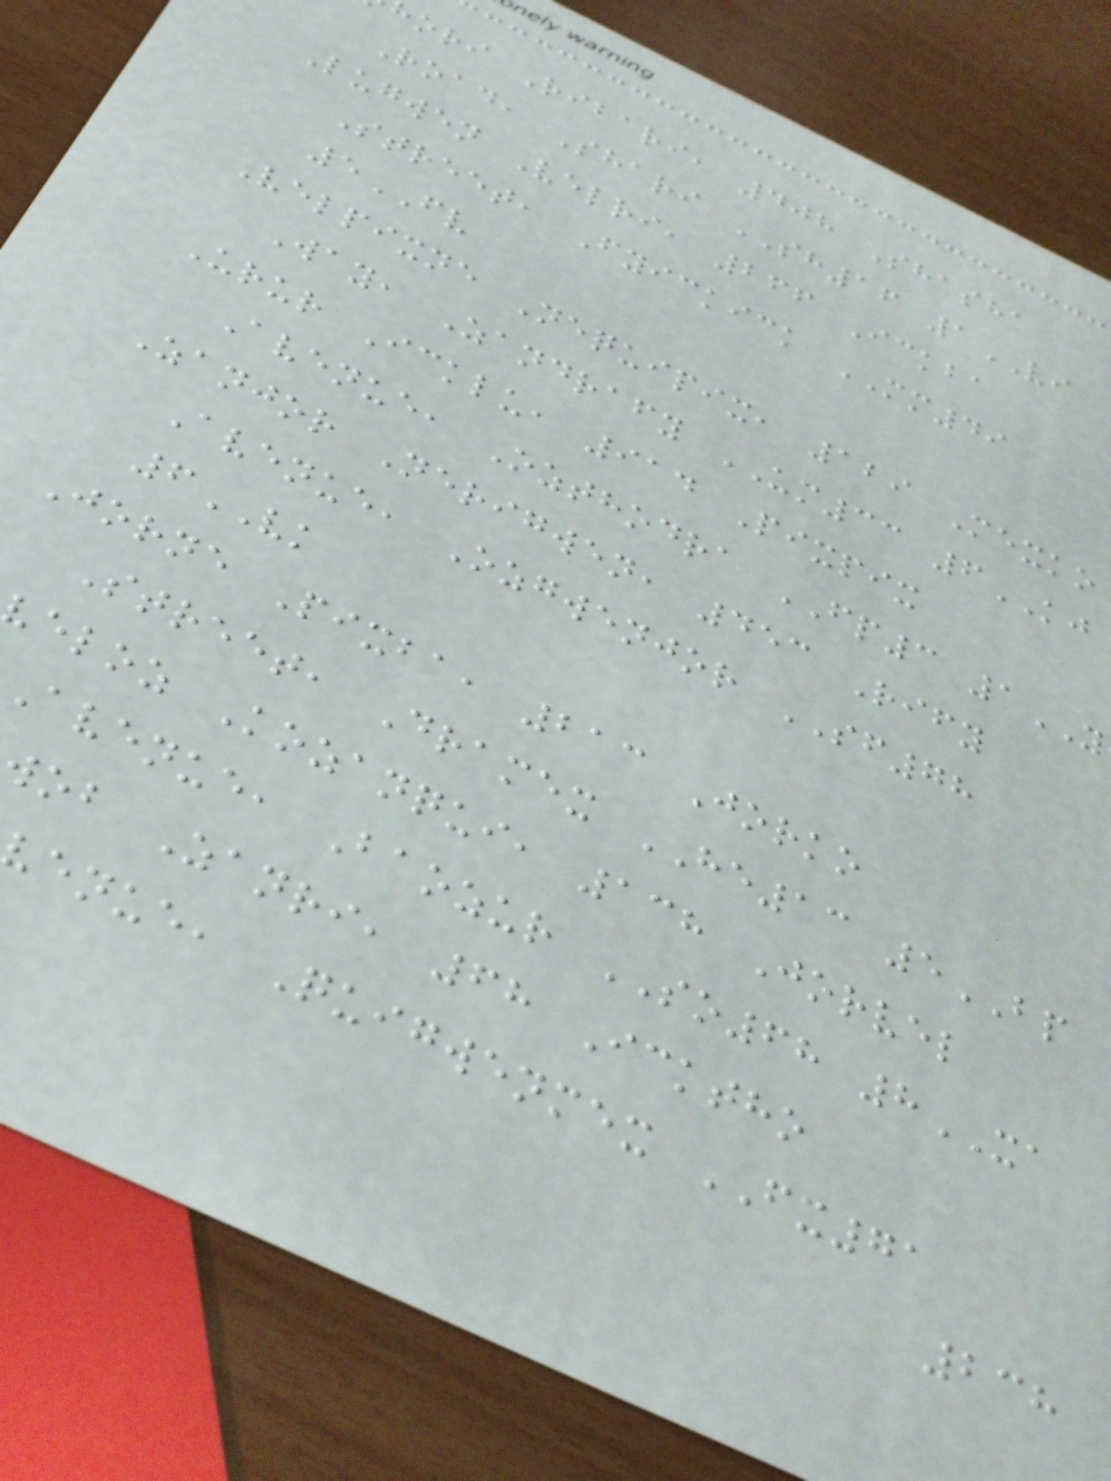ori Ribari, 408 Shasha
Road, Shari SH16 1VI
Lugwen Velri, 266 Ickba
Street, Fyickick MM49
5FV
Velpixne Nequipix, 129 Mexko
Way, Zandrafy UM33 6KJ
Urur Icklu, 914 Pixpix
Avenue, Ozthodra FP3 1
Zanjor Nerigwen, 453 Rify
Avenue, Ozgwenjor SF78
6VK
Jorne Pixba, 213 Jorko
Street, Dramex HE13 5BP
veloz Kozanqui, 138 Jorvel
Avenue, Baozur SO68 8XA
ob Zanri, 68 Icktho
venue, Quigwenmex FX71
238
